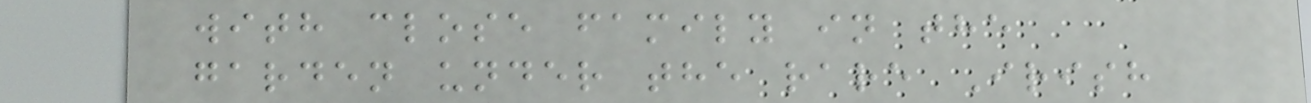with close family in the
garden under the rare Irish
